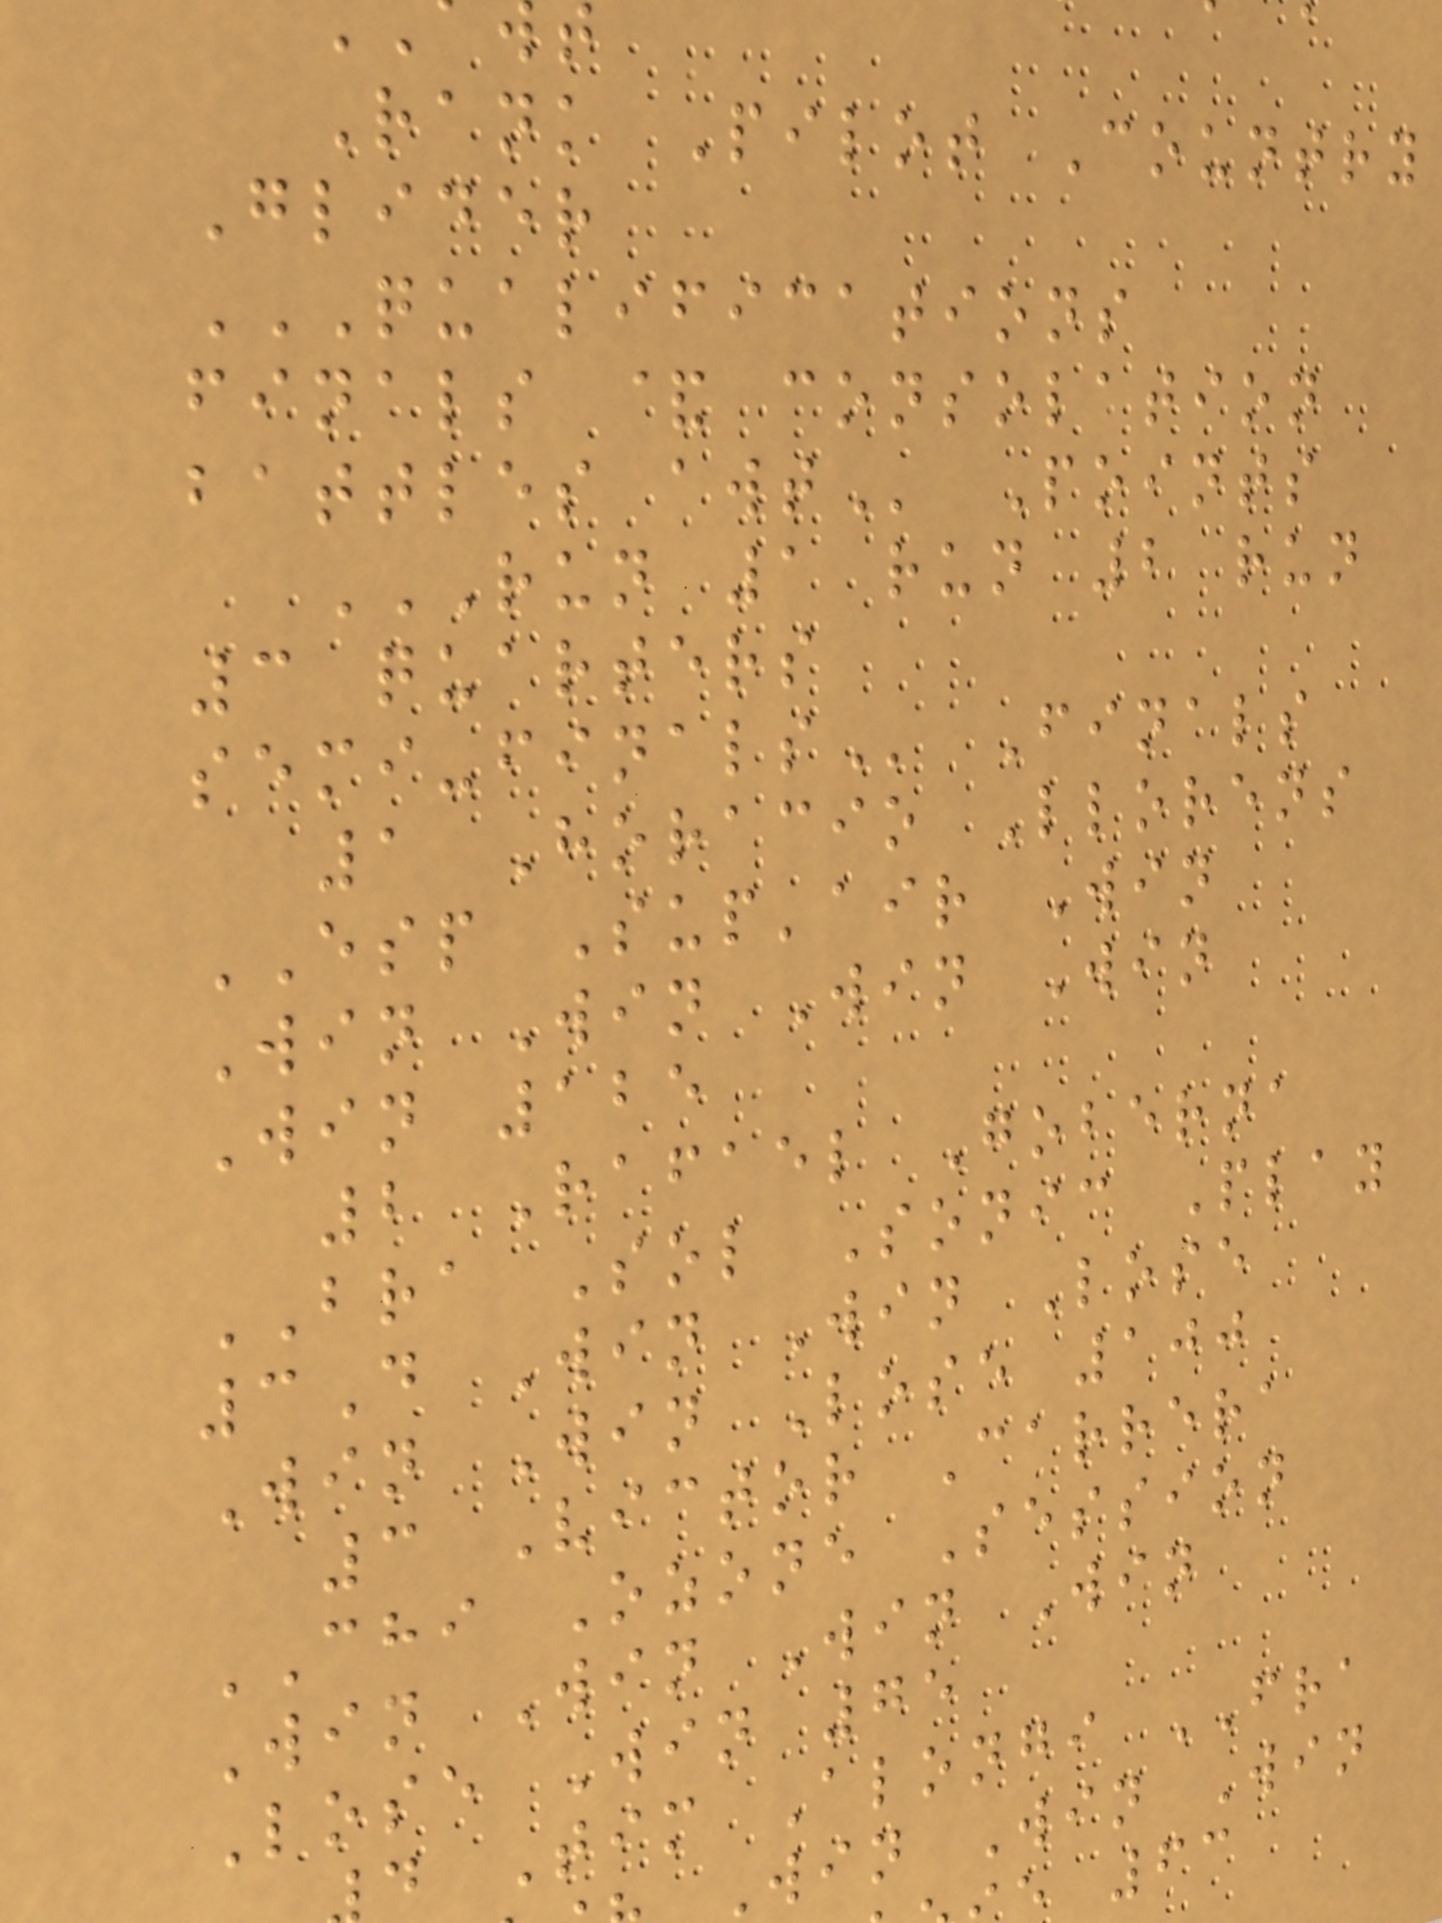Rank Pilot Country
Glider
QUALIFICATIONS
finals & consolation
battles
RUN 1 RUN 2 RUN
3 quarters
Finals
1 Horacio Llorens
ESP Sup'air Win
Win Win Win Win
Win 125
2 Rafael Goberna
BRA Sol Sonic Play
3D Win Win Lose
Win Win Lose 100
3 Victor Carrera
CHI Ozone Session
Win Win Win Win
Lose Win 75
d Tim Alongi FRA
Win Win Win
